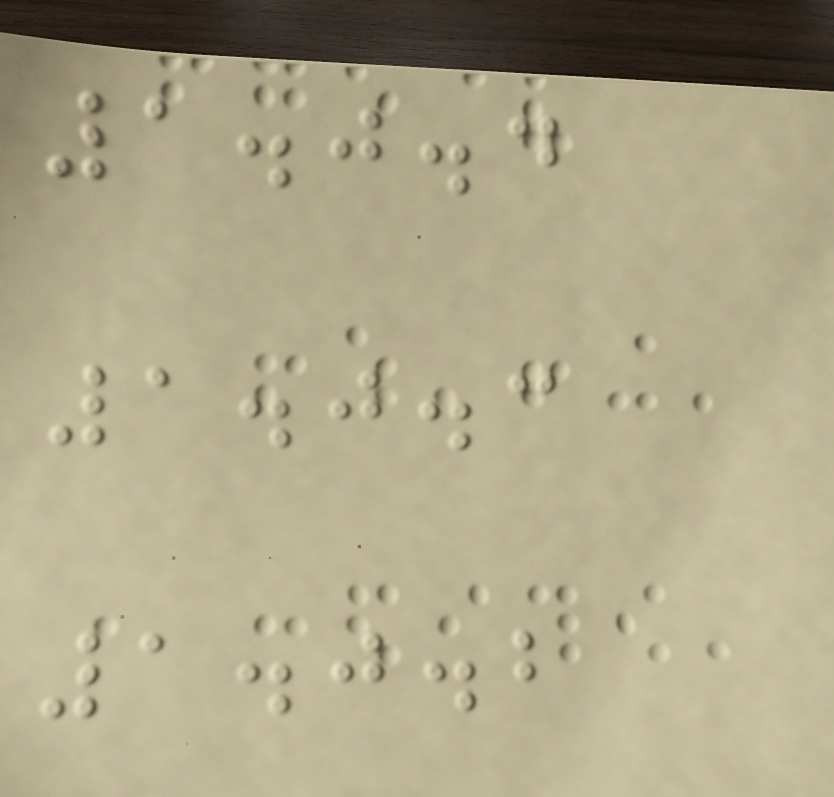1.0.4
1.0.3
1.0.2
